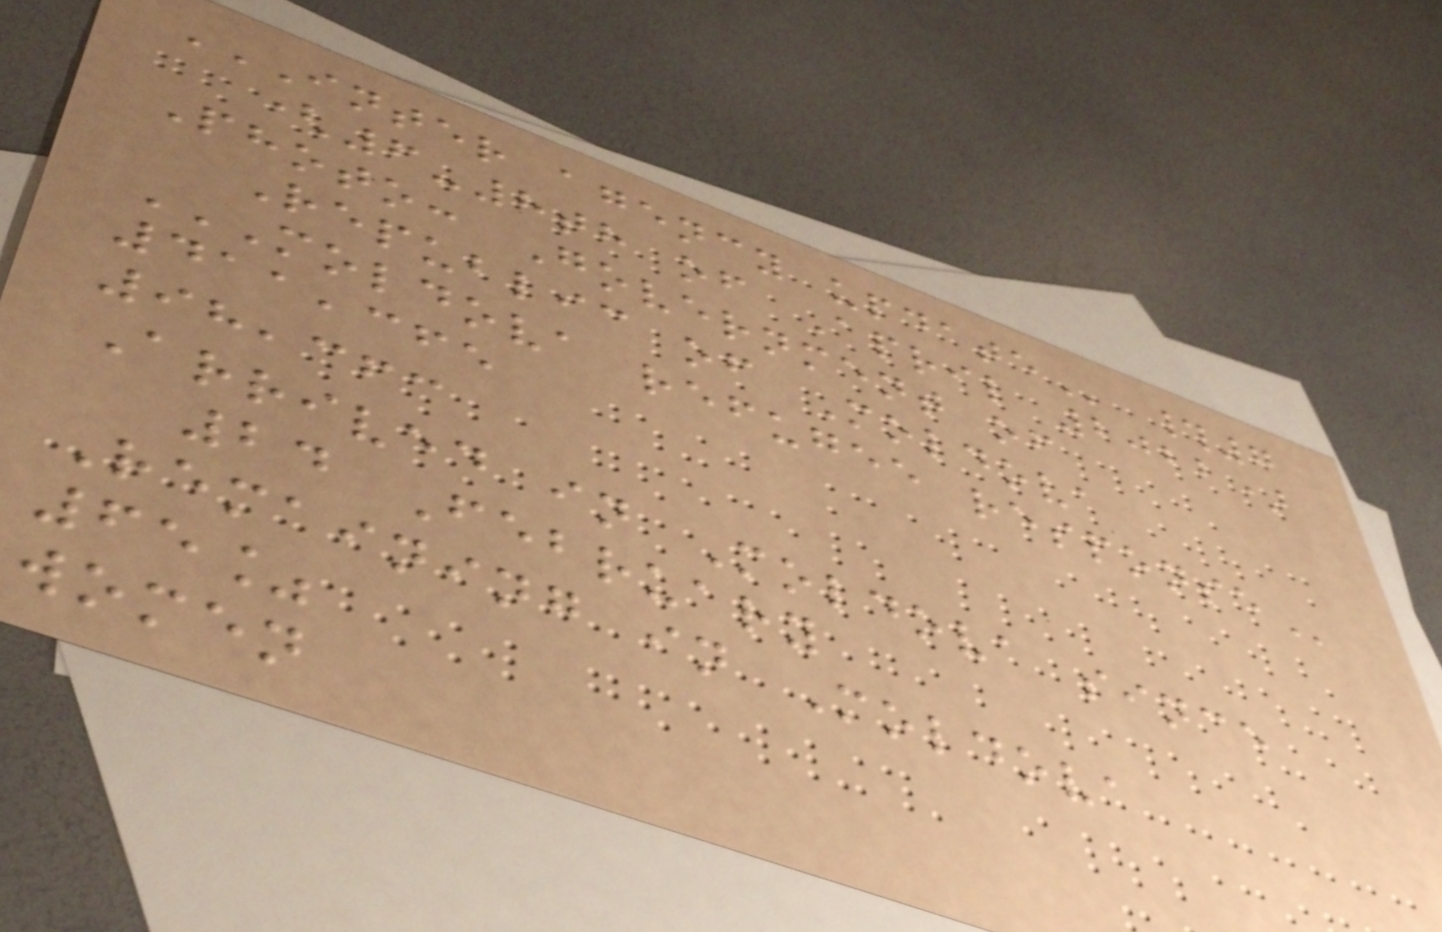INTER AGENCY UPDATE #7
(6-8th of April 2022)
Photo: Government of
Republic of Moldova
MOLDOVA REFUGEE RESPONSE
411,365
98,363
Arrived in Moldova since
24 February
Remaining in Moldova
65%
women
